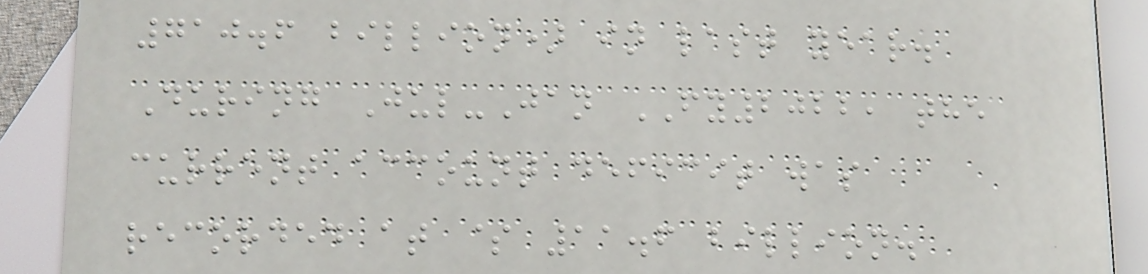710.6 billion) in last year.
During Jul-Jan FY2022, the
current account deficit was
recorded at $ 11.6 billion.
